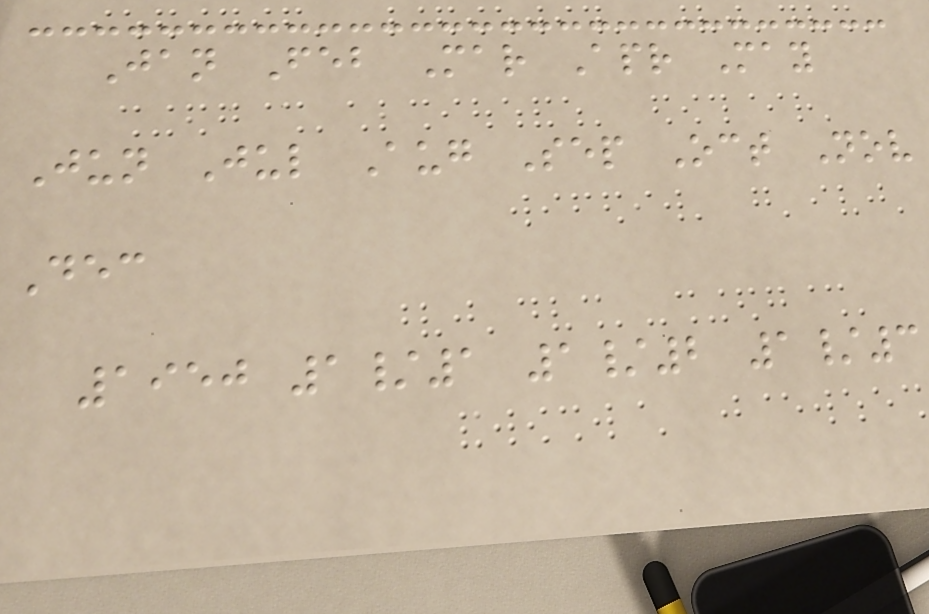Jan Feb Mar Apr May
Jun Jul Aug Sep Oct Nov
Dec
1950 1/1 1/2 1/3
